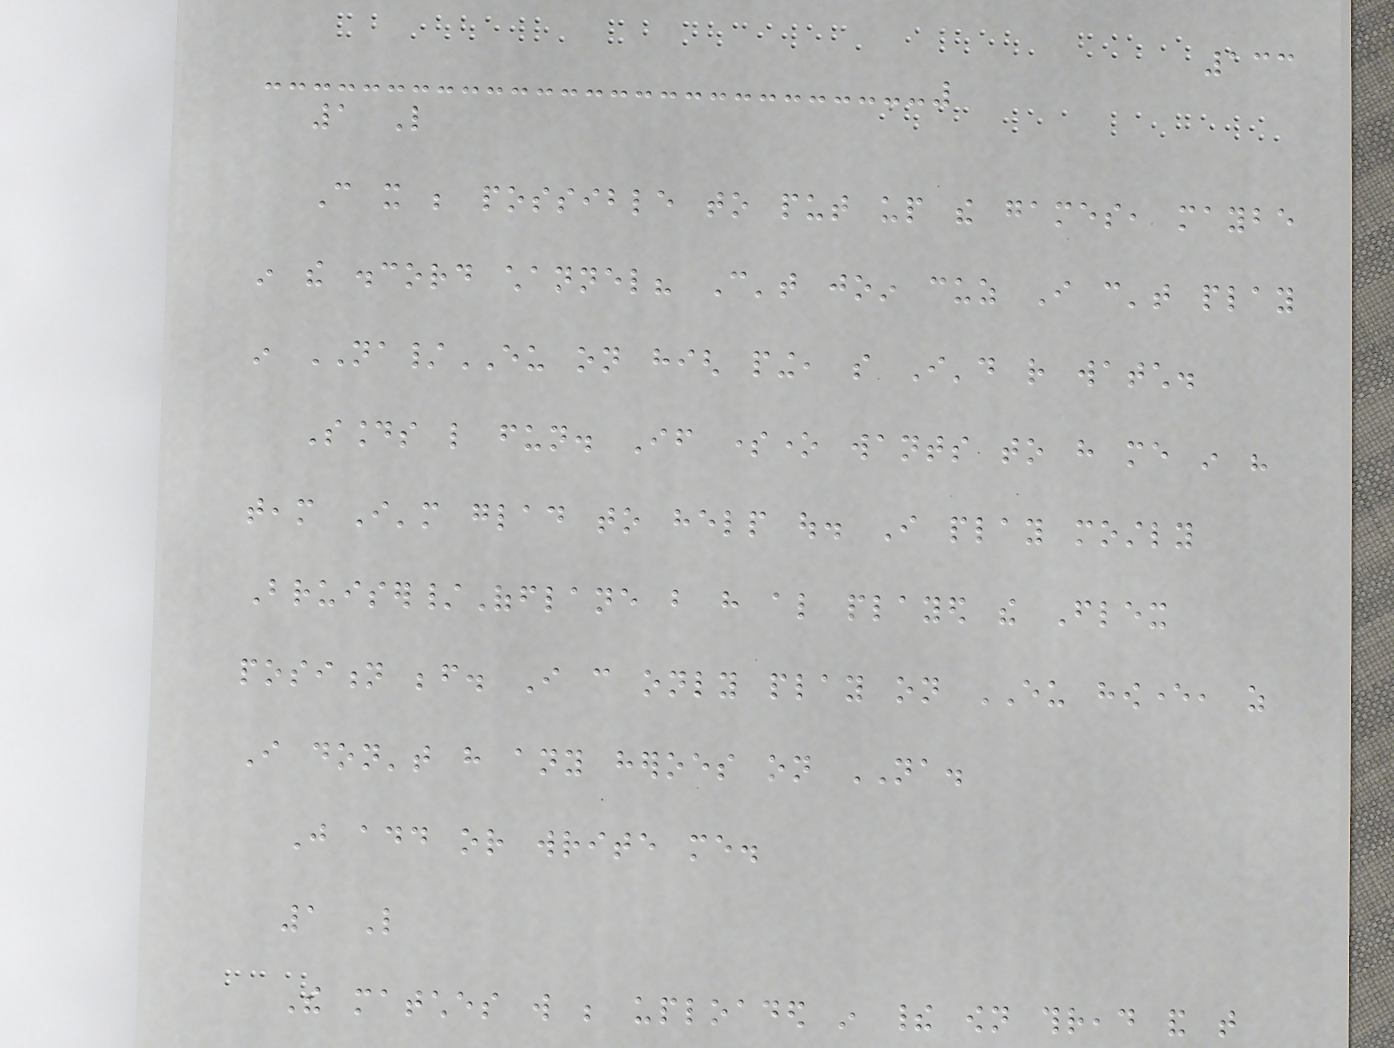133
1 Like
Can it be possible to put up the games, maybe
in the discord channel? Can't join cuz I can't play
in NA/EU on high ping, so I'd rather watch.
Sounds like fun. If someone wants to have me in his
team I'm glad to help out. I play mostly
Bruiser/Offlane but have also played the Flex
position before. I can only play on EU however, as
I don't have any heroes on NA.
Just add or write me.
1 Like
The matches will be uploaded in their own thread and that
